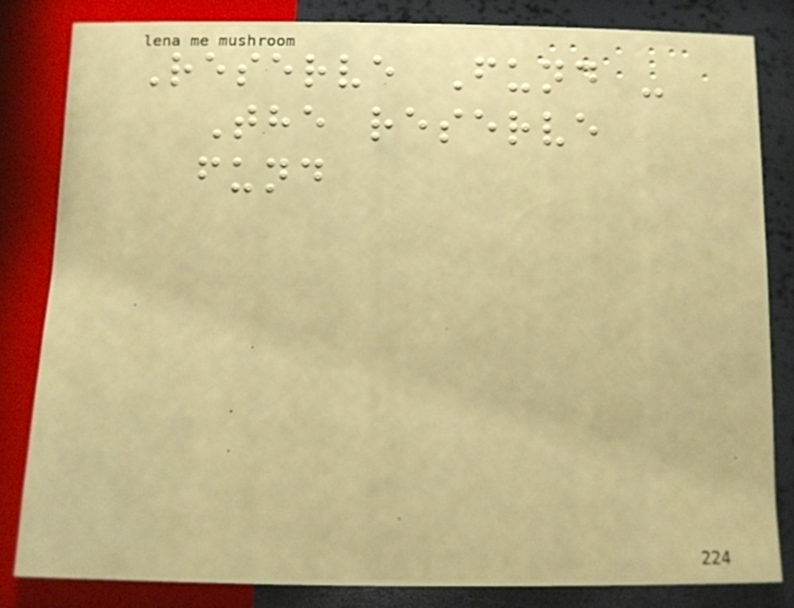Reserve Fund -
The reserve
fund
